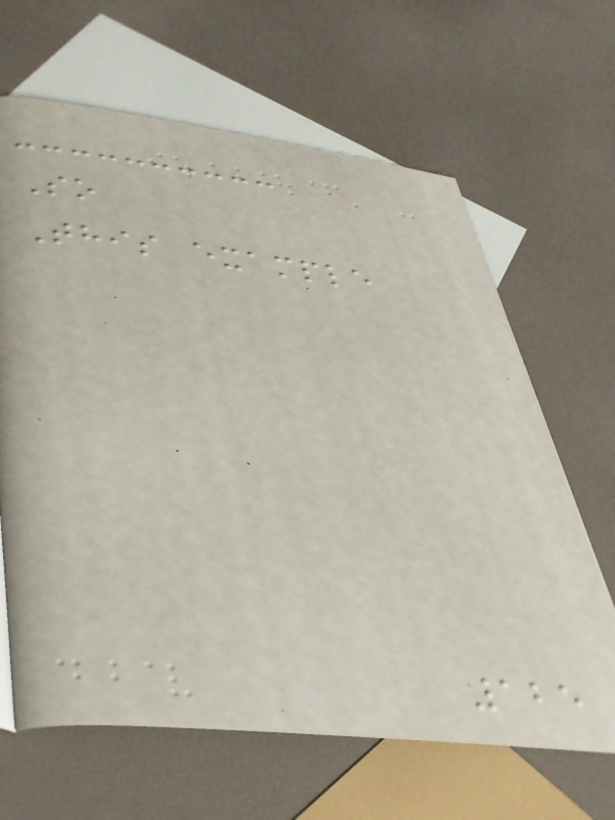So
This example
125
